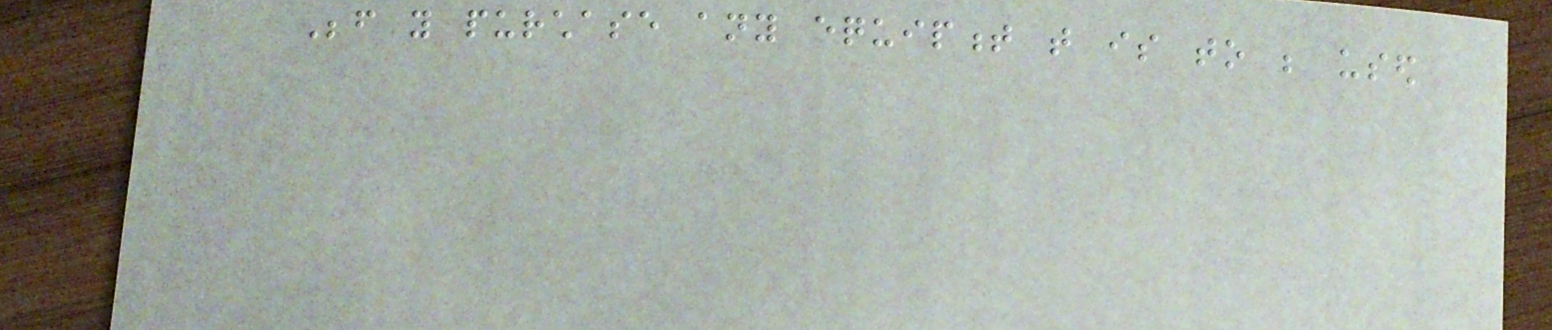Before you purchase any equipment that is to be used
